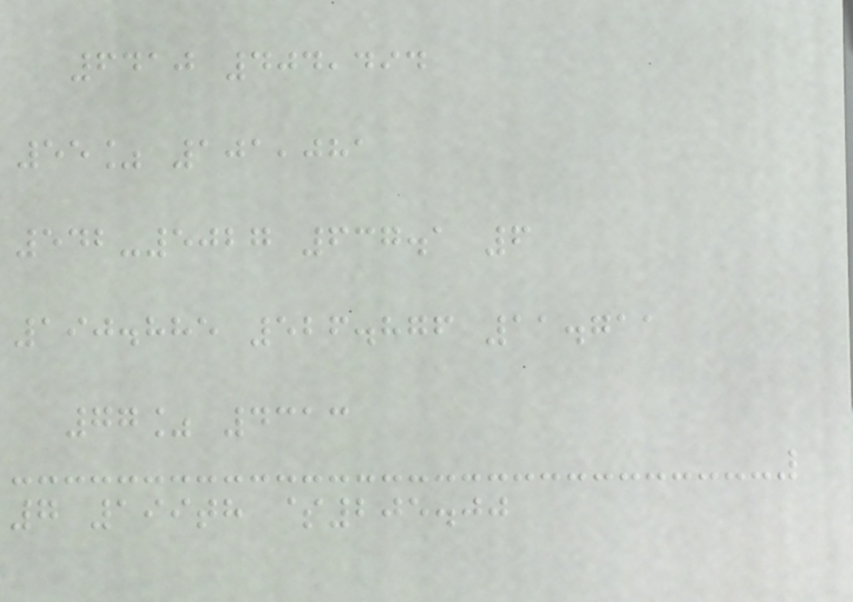6410 404,494
55% 101,081
542-5027 637.1 6
190.885 526.876 11.711
77% 4313
7 199th $205.00
